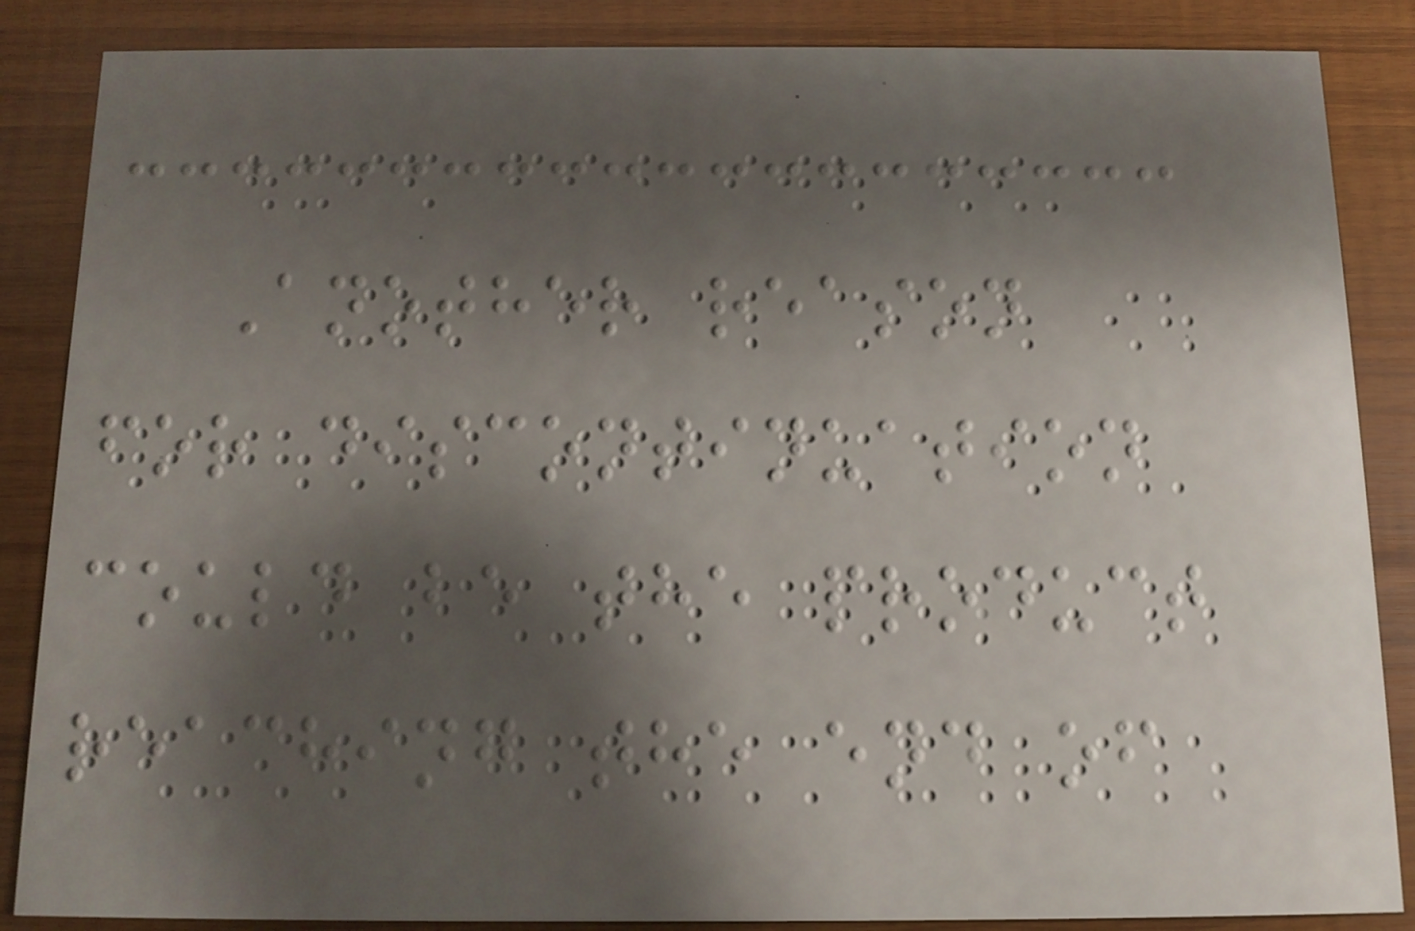Another reason
for discontinuation
could be the product
reaching the end of
